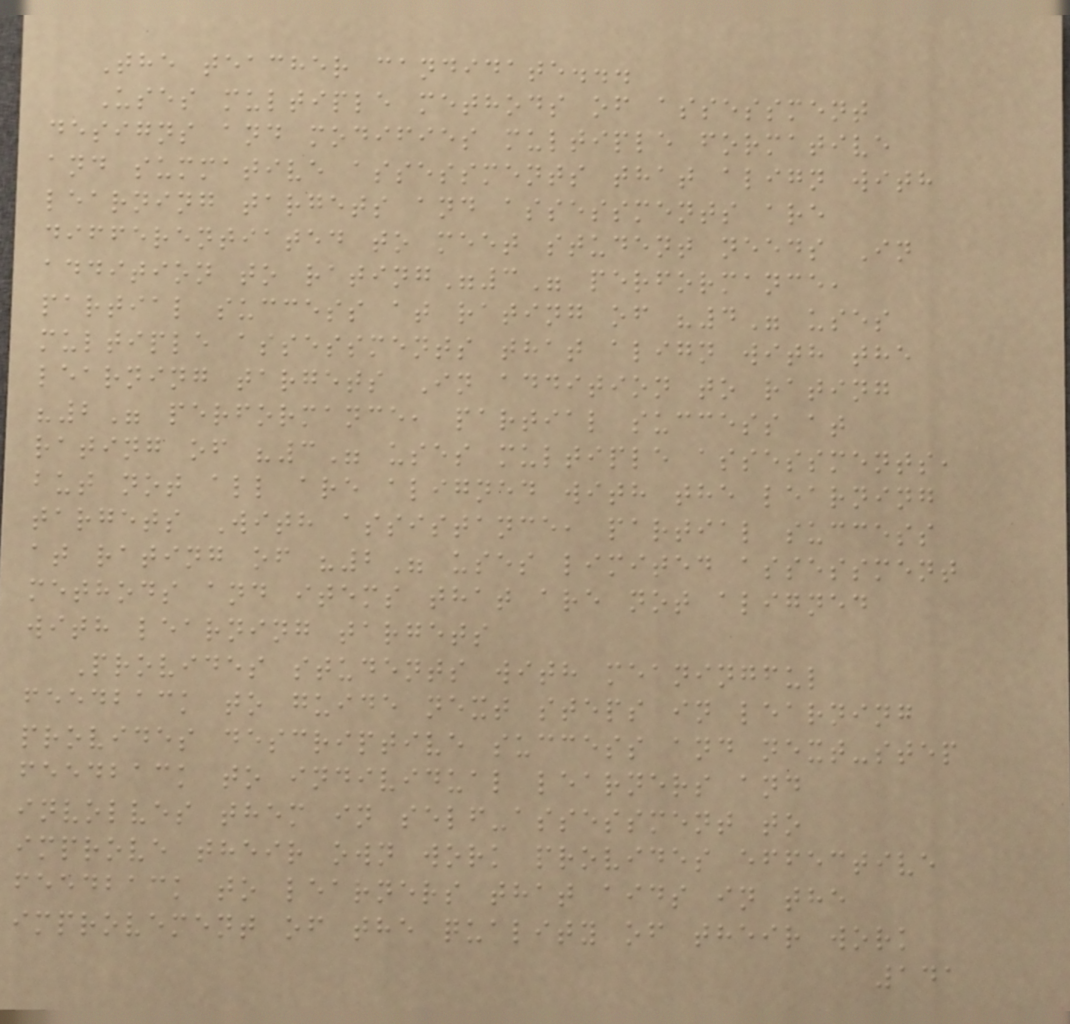The teacher candidate...
Uses multiple methods of assessment
designs and modifies multiple formative
and summative assessments that align with
learning targets and assessments are
differentiated to meet student needs In
addition to rating"3" performance,
partial success at rating of "4" uses
multiple assessments that align with the
learning targets In addition to rating
"2" performance, partial success at
rating of "3" uses multiple assessments,
but not all are aligned with the learning
targets With assistance, partial success
at rating of "2" uses limited assessment
methods and items that are not aligned
with learning targets
Provides students with meaningful
feedback to guide next steps in learning
provides descriptive success and next-step
feedback to individual learners and
involves them in self-assessment to
improve their own work provides effective
feedback to learners that aids in the
improvement of the quality of their work
141
